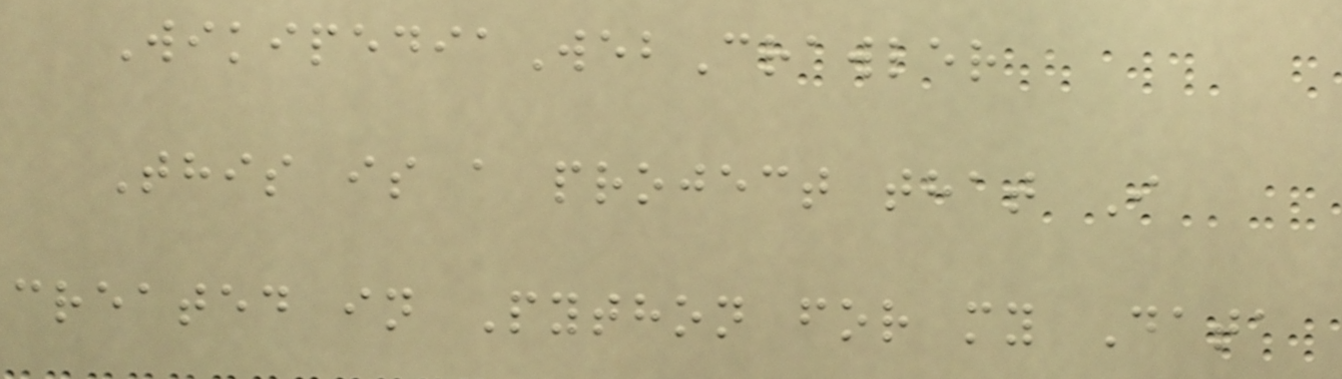WikipediaWebCrawler
This is a project that I
created in Python for my Data
